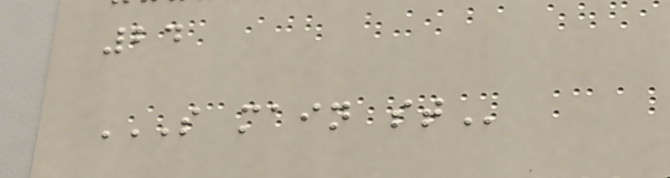24
S MAIN ST
